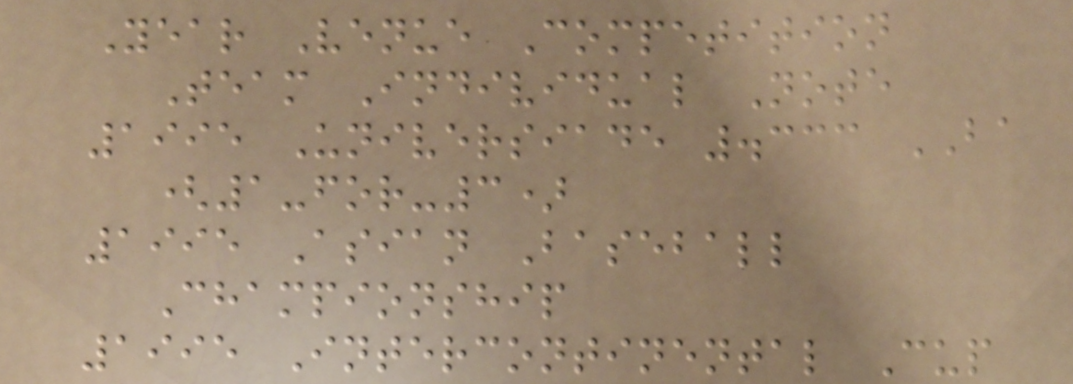Year Venue Competition
Team Individual Note
1995 Universiade .333 BA
(1-for-3)
1995 Asian Baseball
Championship
1995 Intercontinental Cup
